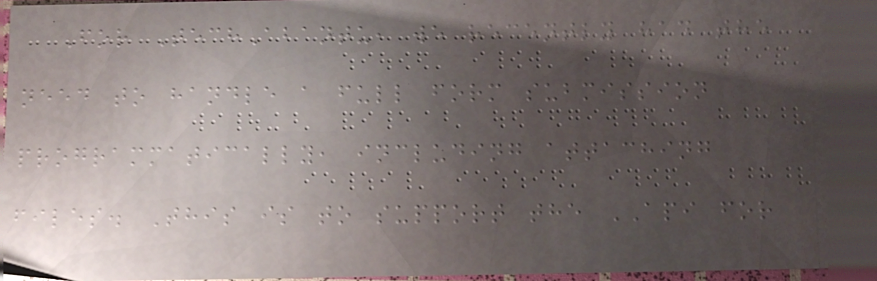For TechAbantu, we recently had the
need to handle a full form submission
programmatically, including attaching
files. This is to support the API for
